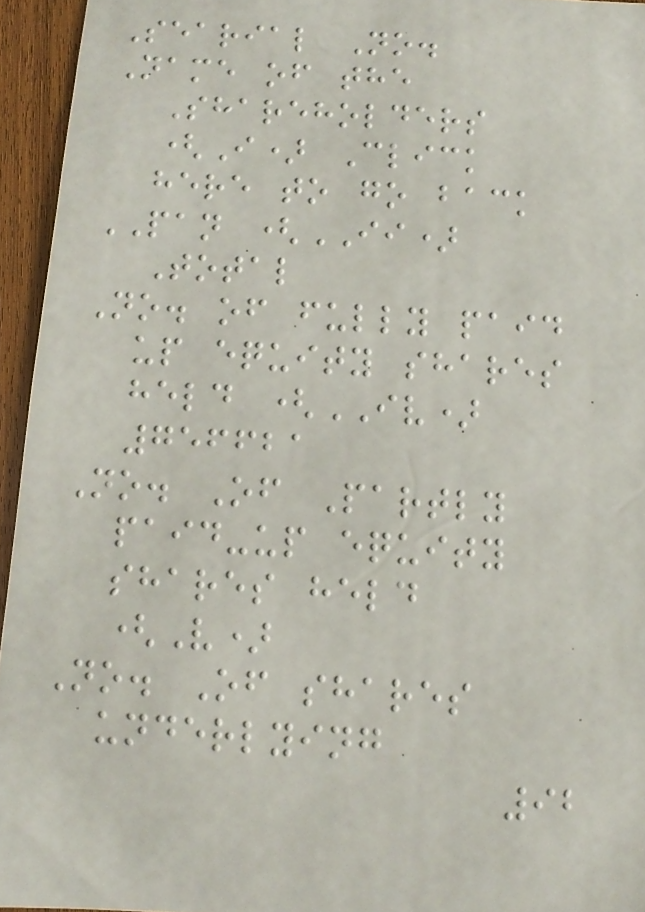Searial No.
Name of the
Shareholders
(I) Click
here to go back
PAN (II)
Total
No. of fully paid
up equity shares
held (IV)
756621
No. Of Partly
paid-up equity
shares held
(V)
No. Of shares
underlying
92
